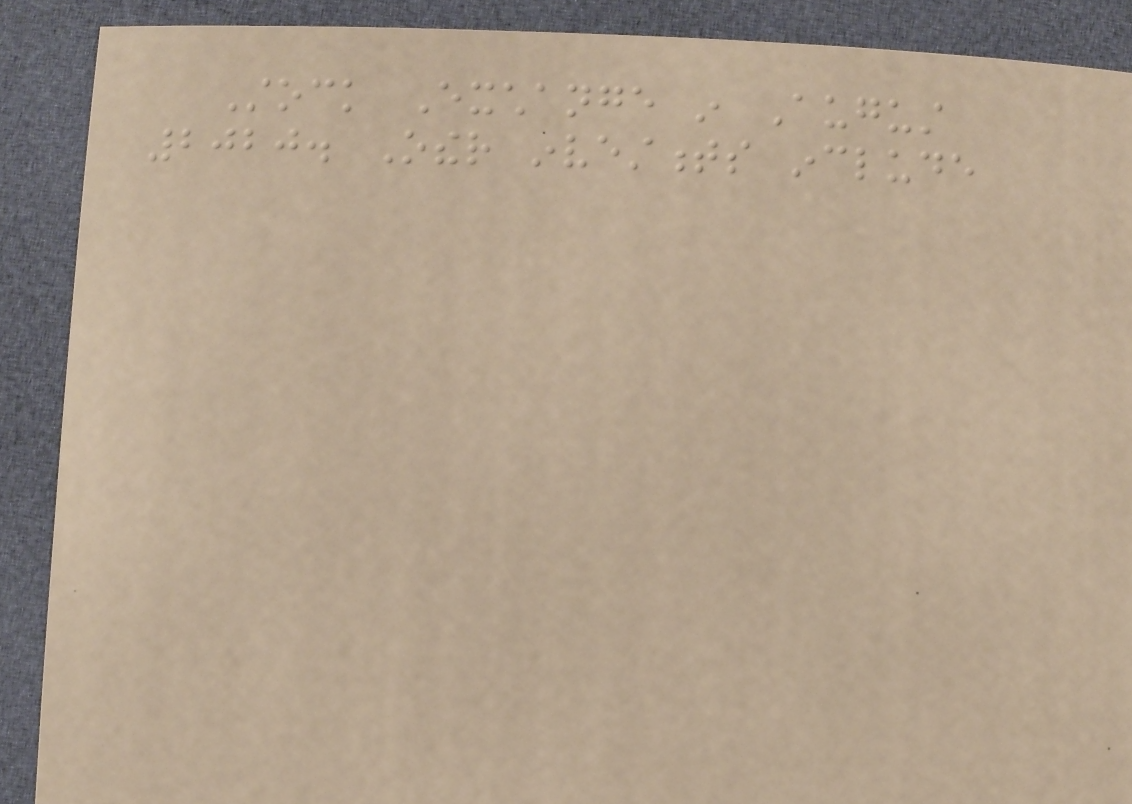Stock Exchange in August
2020. Other investments include
